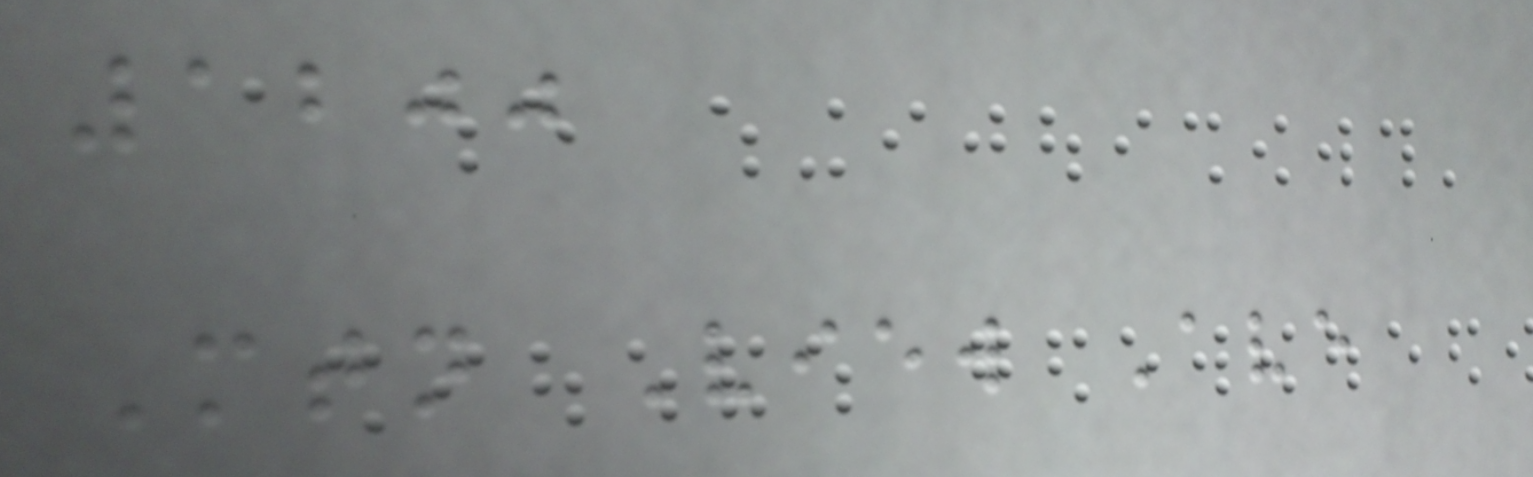1200
Mtn View Ave
